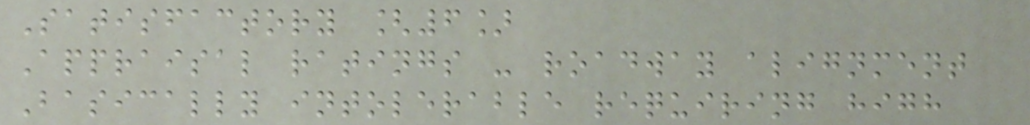Satisfactory [6]
Appraisal ratings - roadway alignment
Basically intolerable requiring high
